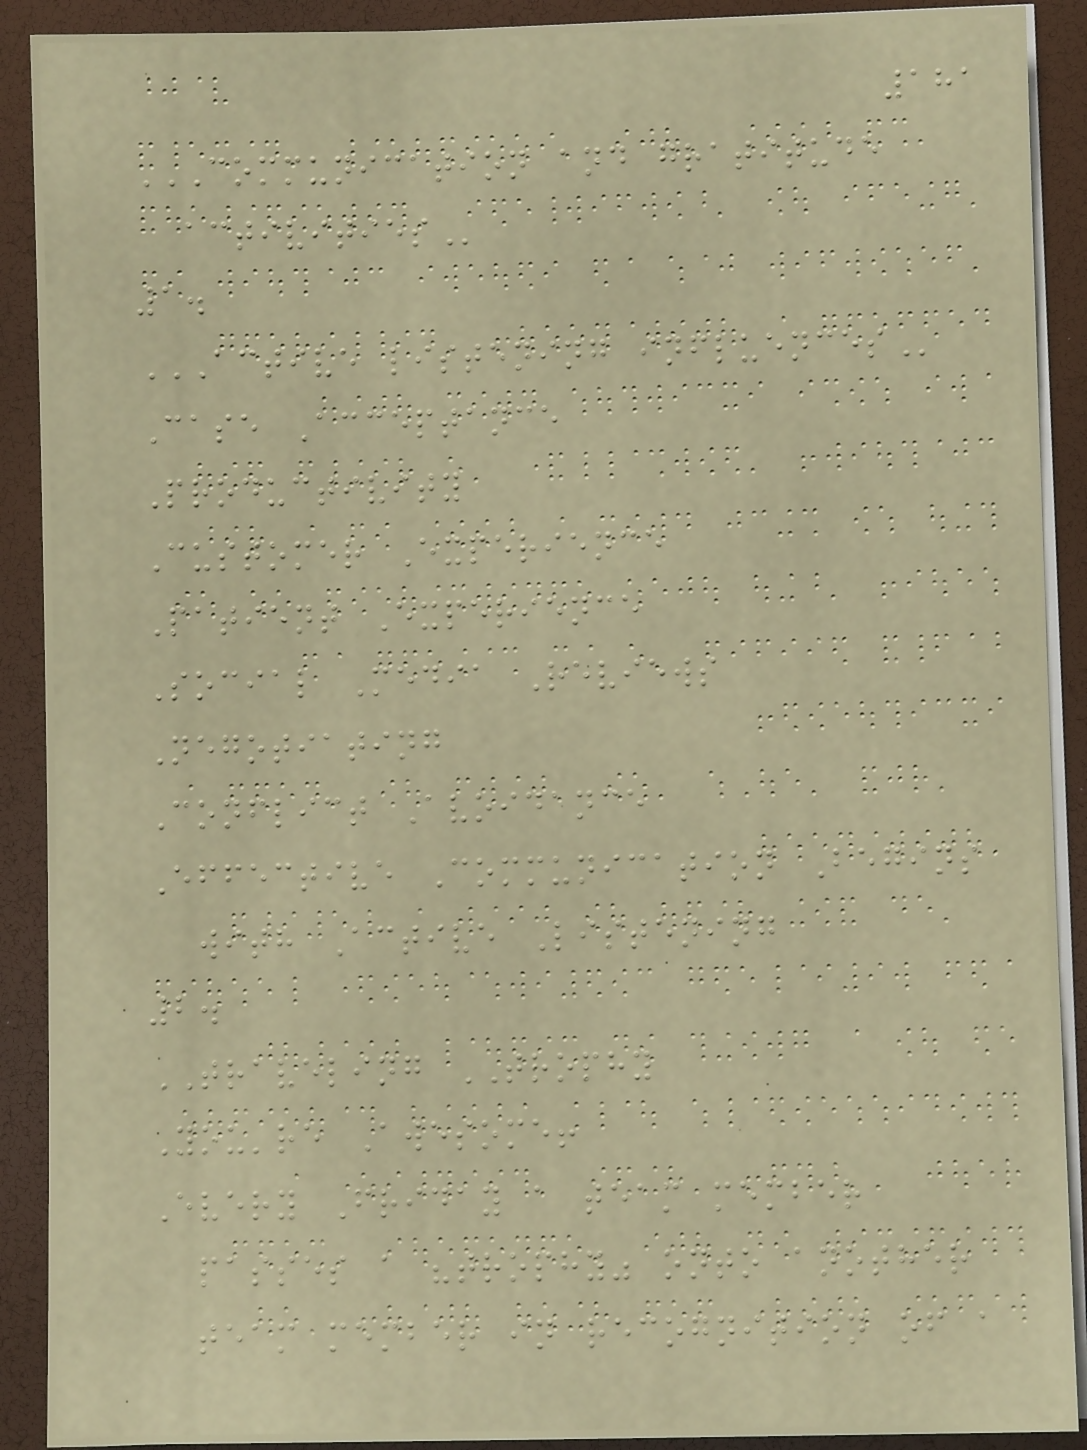181
COMMUNICATION AND GRATITUDE
ACTIVITIES
1.
ACTIVE LISTENING INFLUENCES
Case Acceptance
Productivity
Customer Experience
Patient Experience
Social Media Reviews
Negotiating
Conflict Avoidance
Effective Communication Begins
with Active Listening
2.
TRAVELING TROPHY
You're Awesome!
Every Friday a team member
passes a "trophy" onto another
team member in recognition of a
